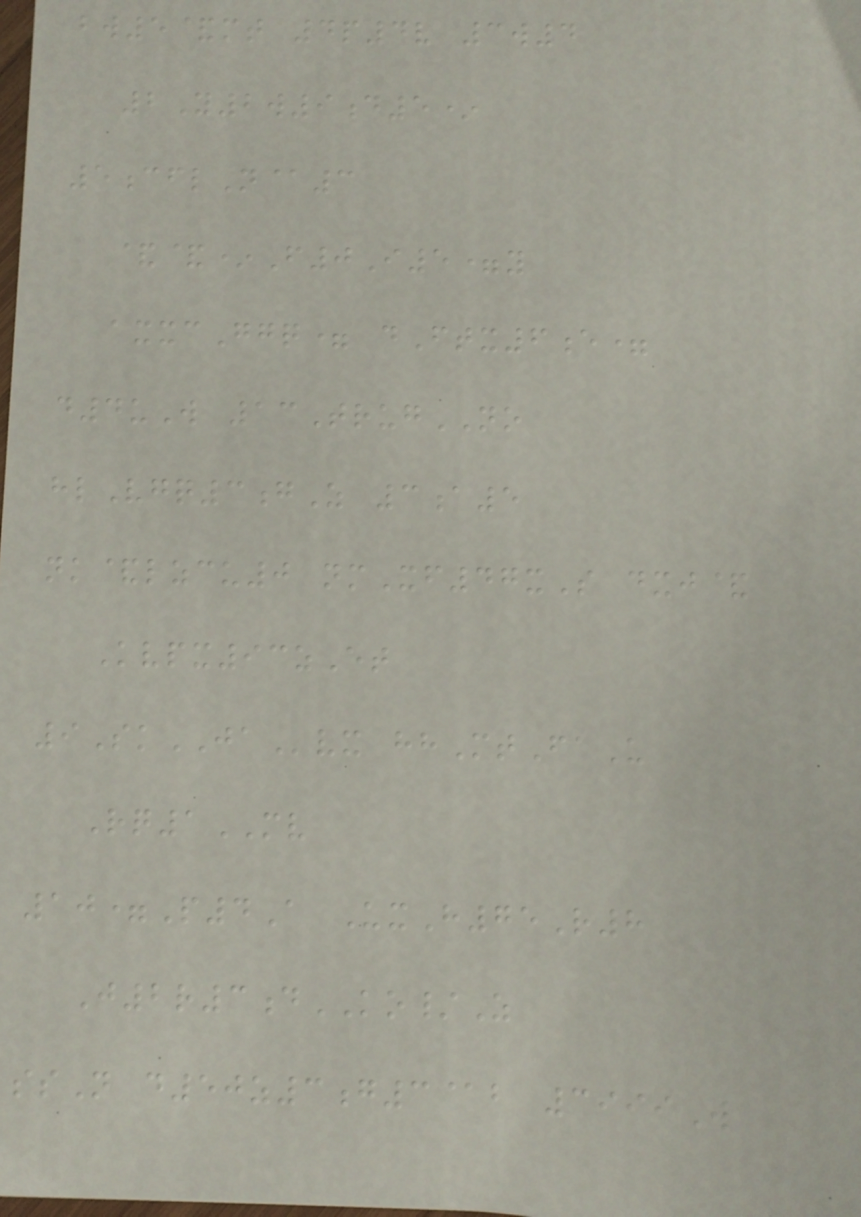bw5&mt 4p4v 3w4
2Y2w9d5*
5cflN@3
&&*F0I5=y
axxcGgq= dFtx6e=
d4uW 13TrugNO
hlVgq3gZ 3a5
nk&lzcu0 nmXf47xS dxj&
Kvpx93zEt
9SkJAvx hhMtFaU
Rq1MV
10=P4A UxH75R8
J2r3dKO/Z
ssN d50z3g3@b 3999W
